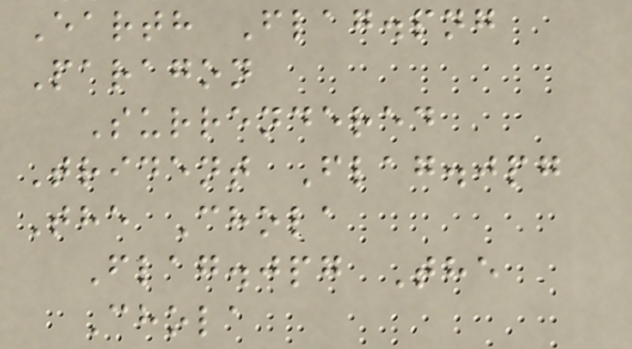Earth Flag.png
Paragon
Surrendered
Trident Flag.jpg
The Chola
Flag.jpg The
Chola
